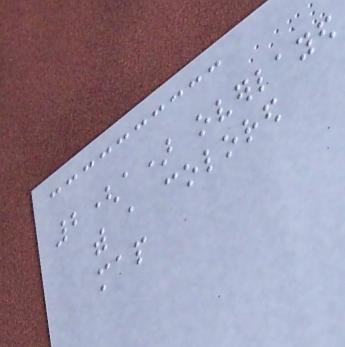2(a) overlayed
with a colored
map
